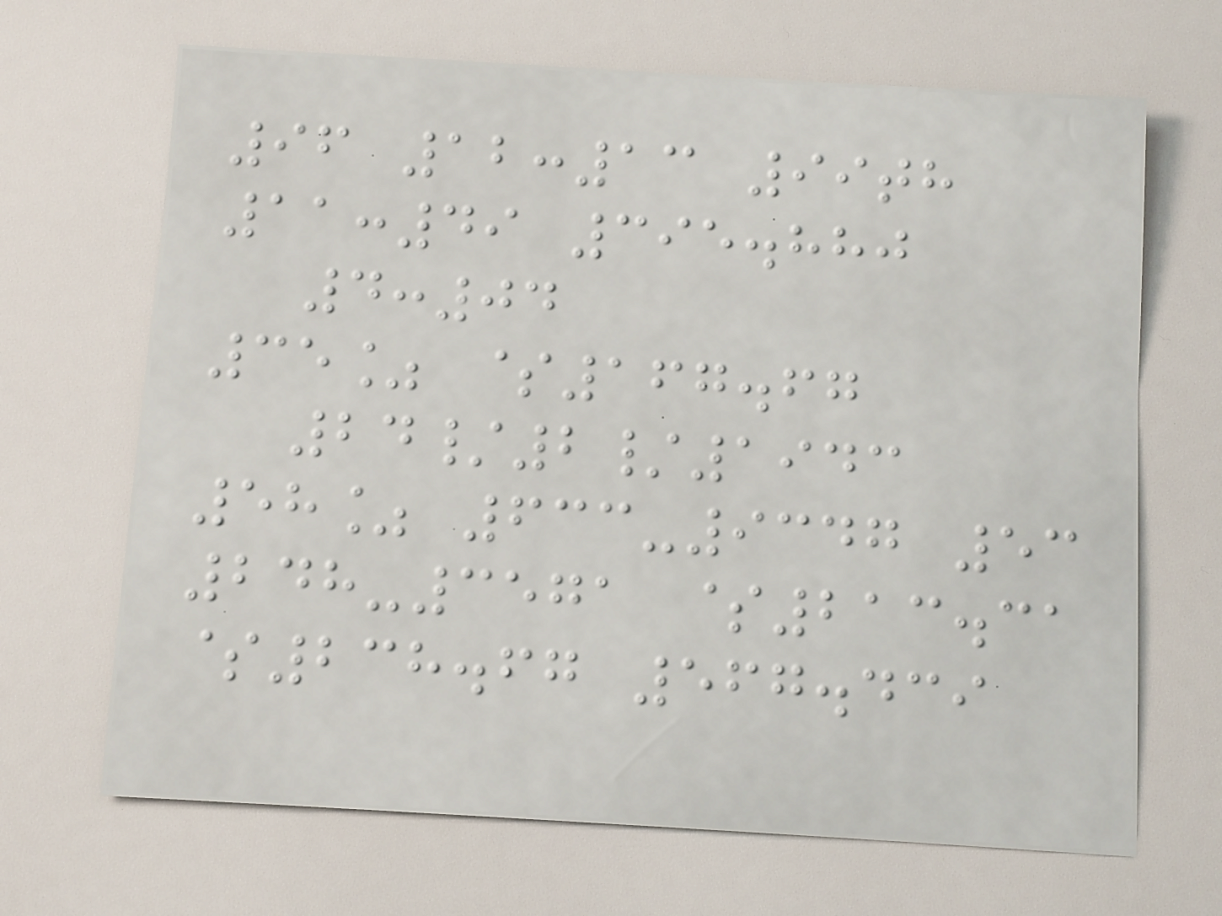96 12:13 99th
11:49 395.880
4:04
35% $167.67
24/2/1943
58% 633-9347 53
248-3571 $213.31
$238.67 567.439
